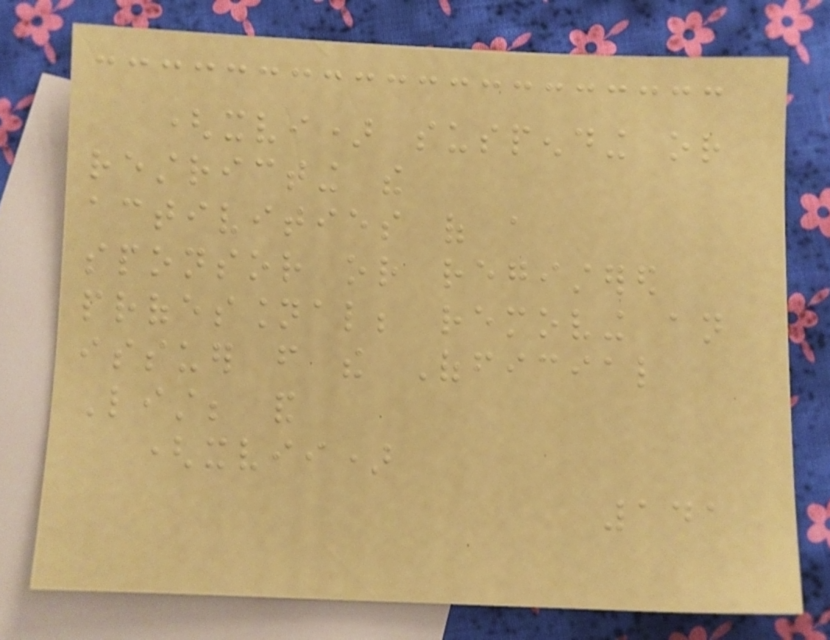(xvi) suspending or
restricting the
activities of a
sponsor or registered
professional; removing an
issuer from the Official
List; and
(xvii)
141
